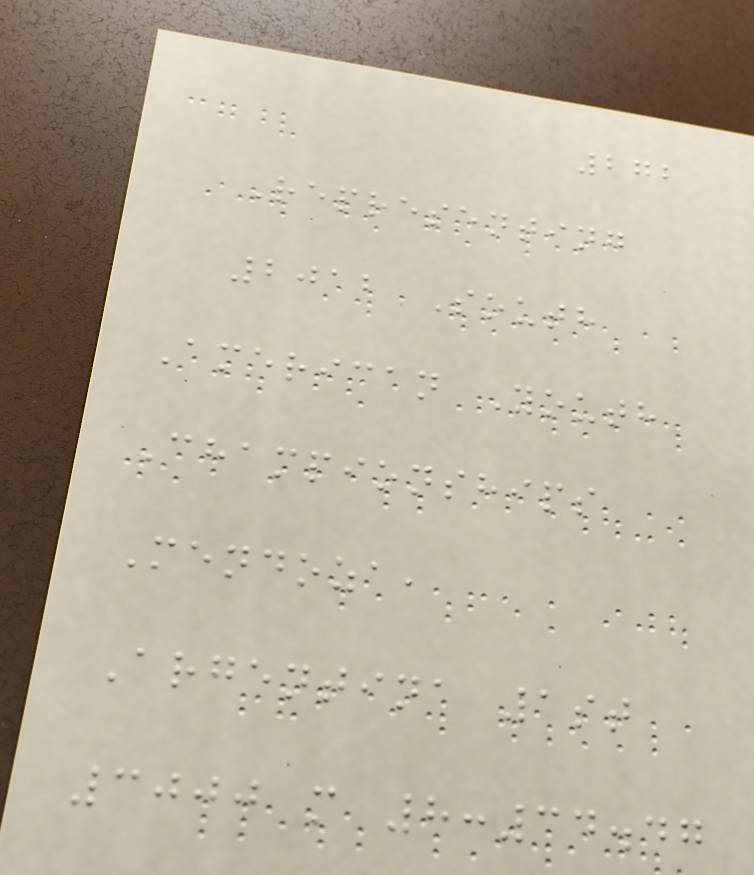272
Representing
2012 South
American Youth
Championships
Mendoza,
Argentina 1st
3000 m 8:34.47
